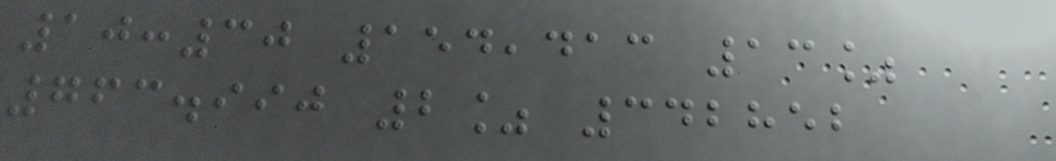10:30 154,413 13%
763.990 2% 342852
